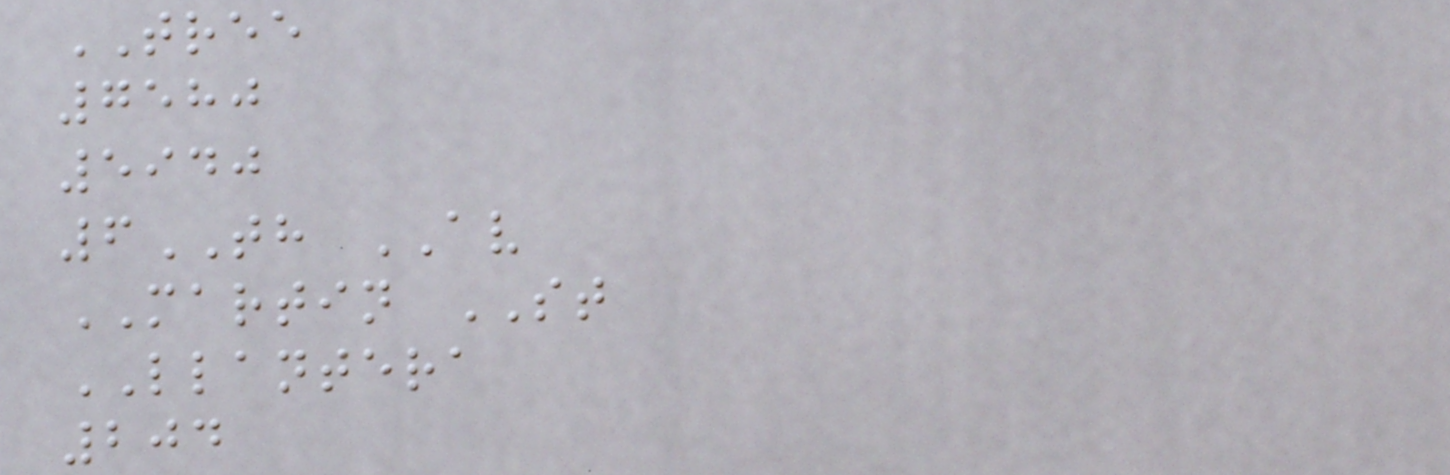TREE
7580
5940
6TH AV
MARTIN ST
LLANTERA
204
